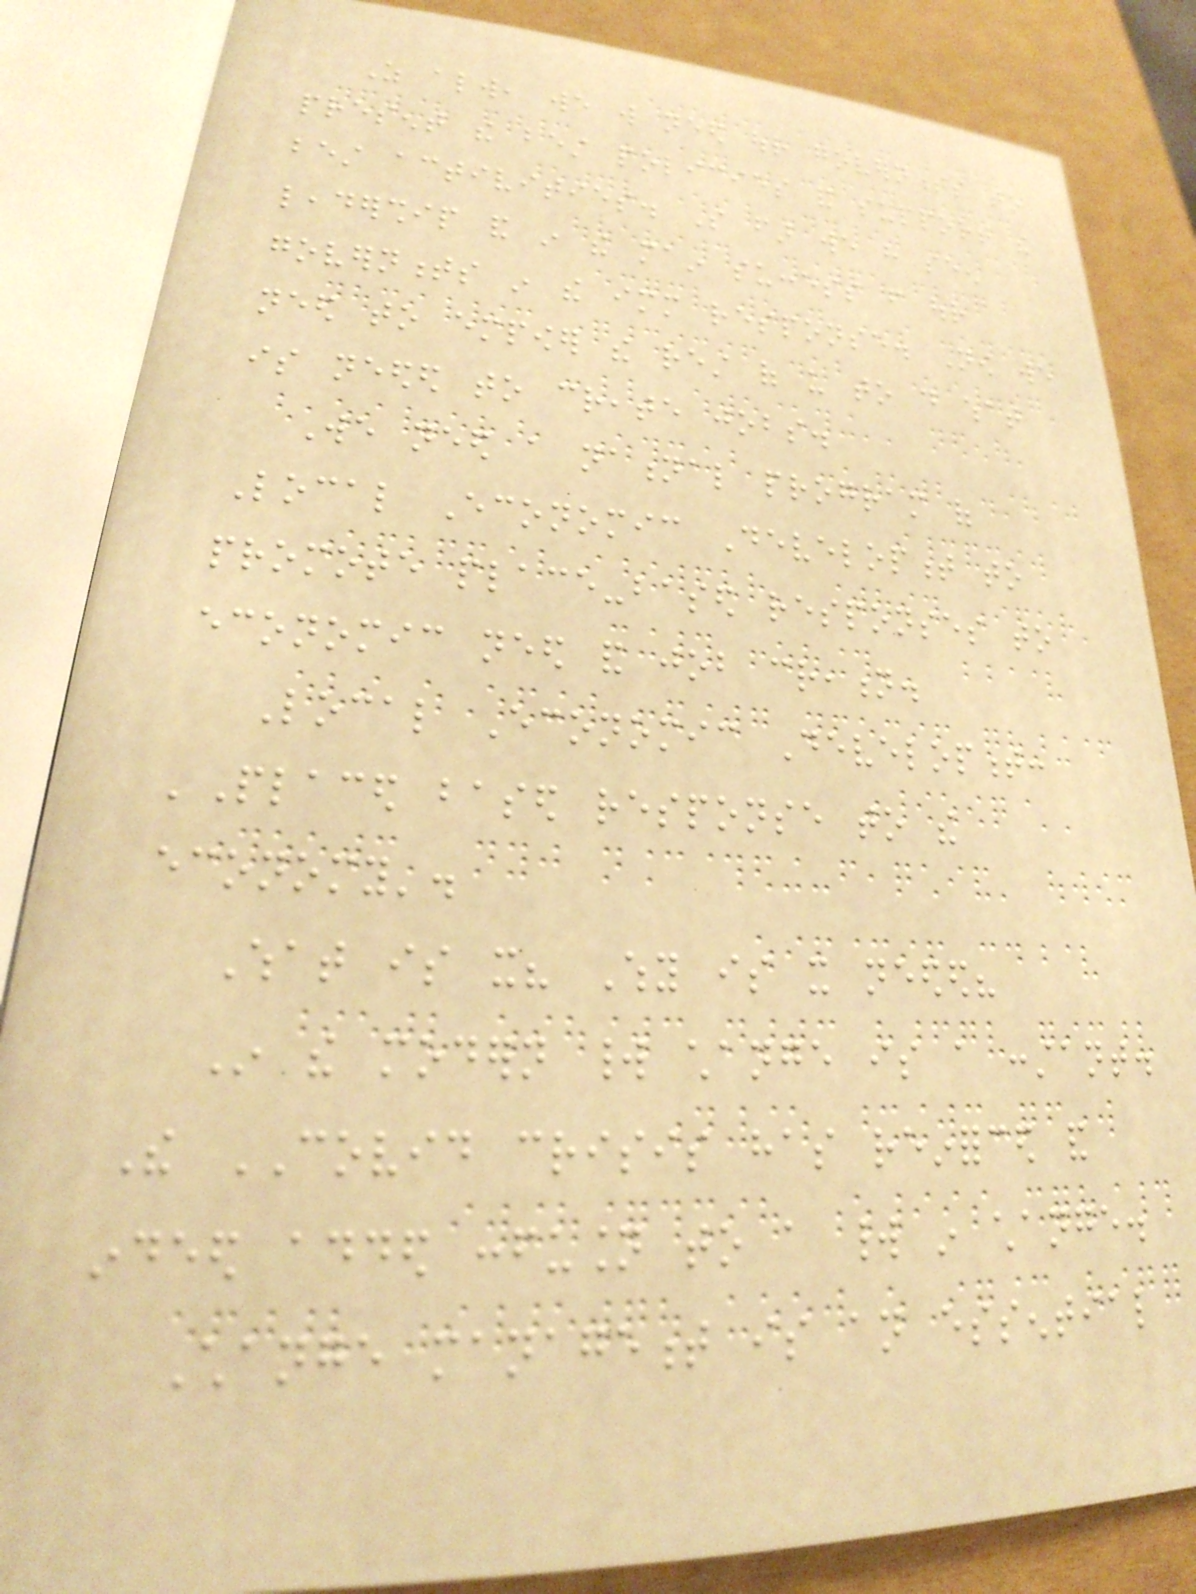As always, we will need our governments to
present the best policies and support the
best activities. So far we have seen
leadership and in the main success from our
governments in the immediate response. Now we
need to empower the rest of us to do what
is needed to create jobs.
We need a national program of
Local Economic Development to
promote place-based responses to
economic need and job creation.
Local Economic Development:
'Placed based response to the
economy'.
What is it? Why is it needed?
In the modern world change is a constant.
The COVID crisis has reinforced and
indeed added confusion to a world in change.
Change management is an essential
